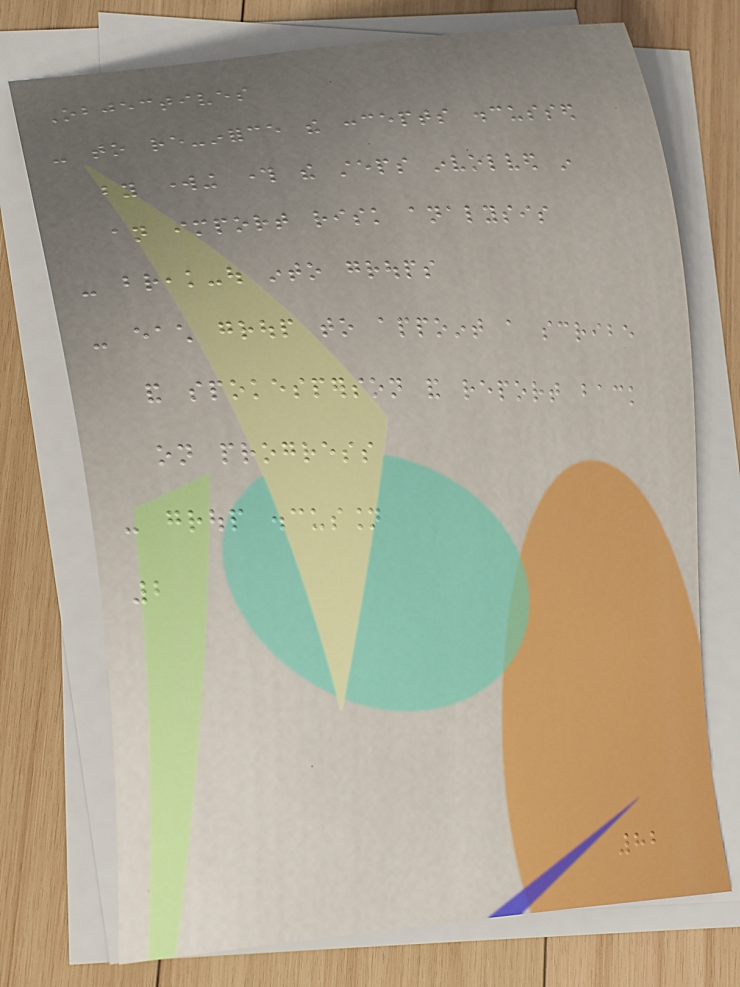Objectives
- to re-inforce the concepts discussed
by working through the steps involved in
an import risk analysis
- break-out into groups
- each group to appoint a scribe
and spokesperson and report back
on progress
- group discussion
2
82
